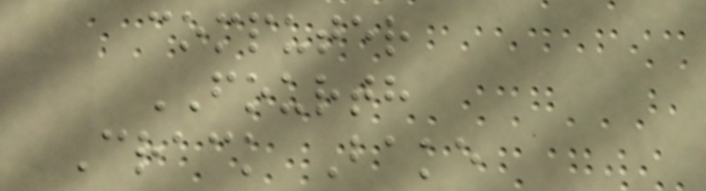computer
FOURTH
Crack Bake
